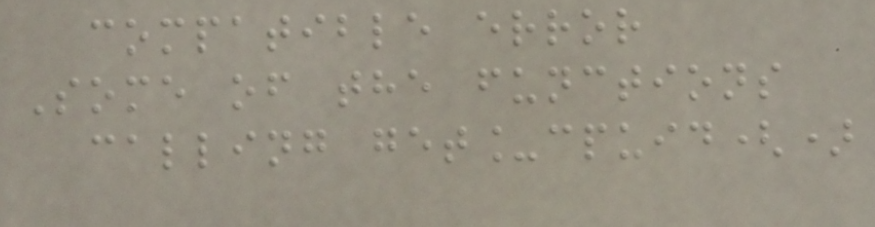compatible error
Some of the functions
calling get_cpuid()
